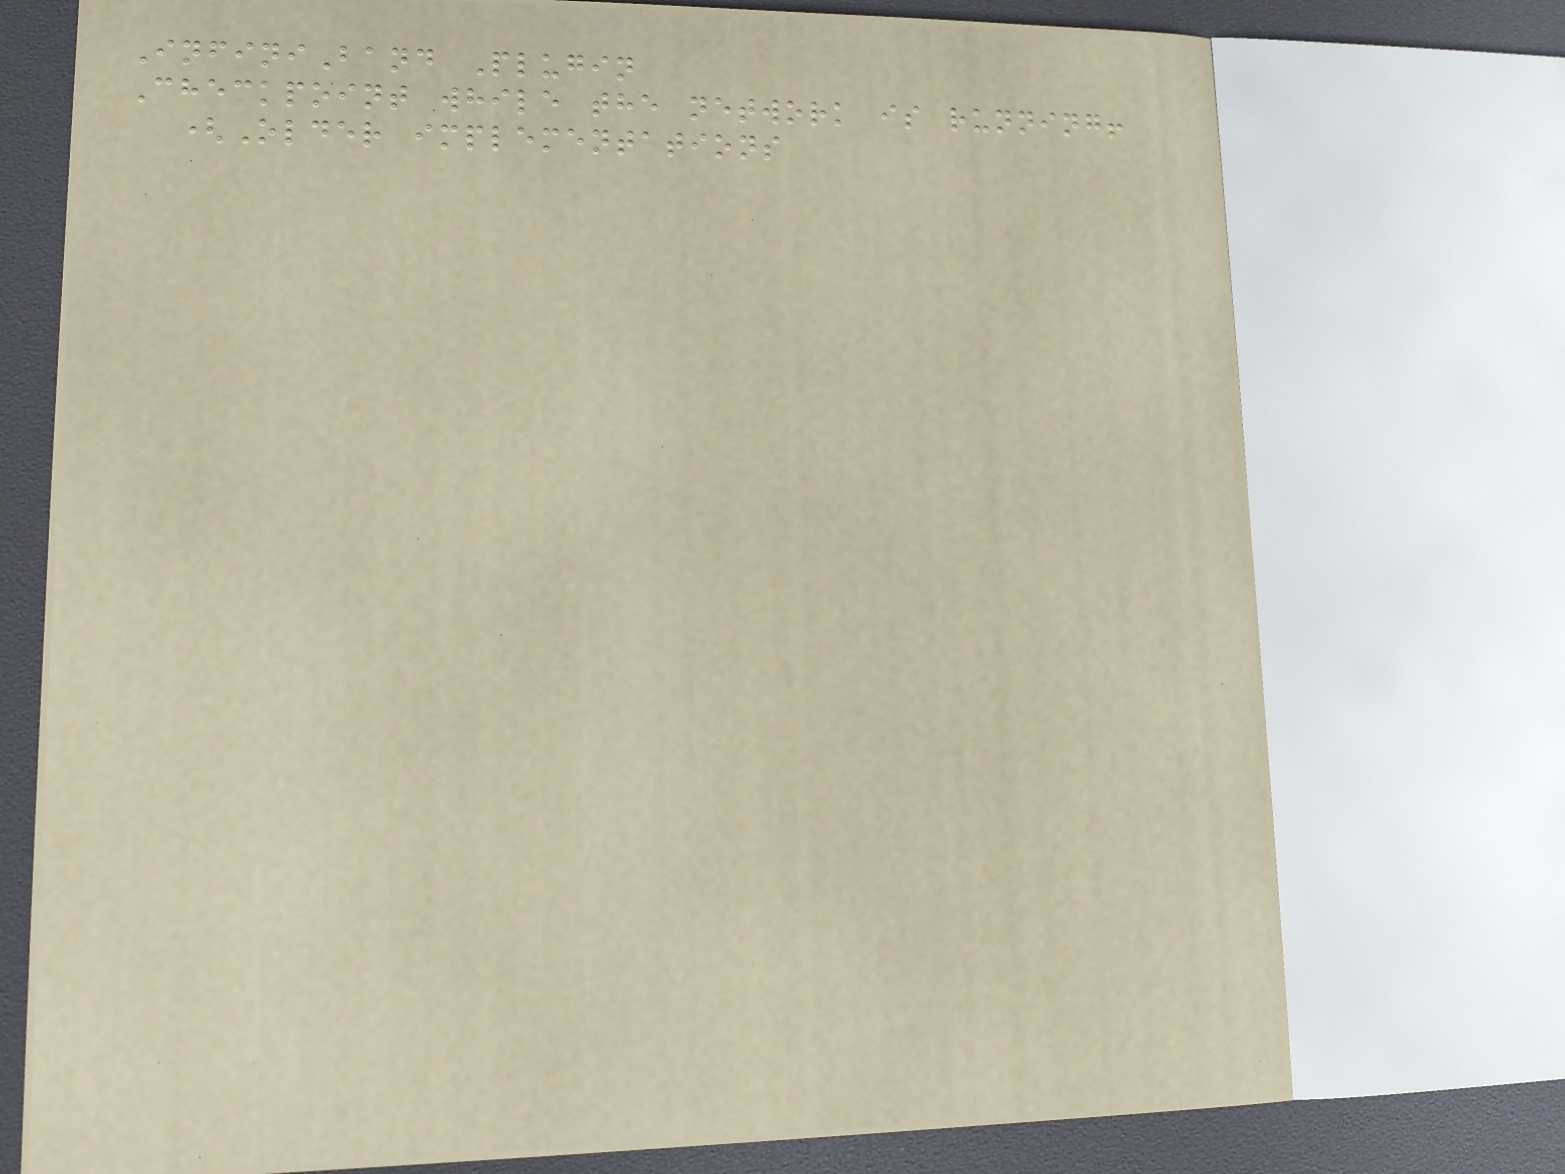InfiniBand Plugin
Checkpoint while the network is running!
(Older implementations
